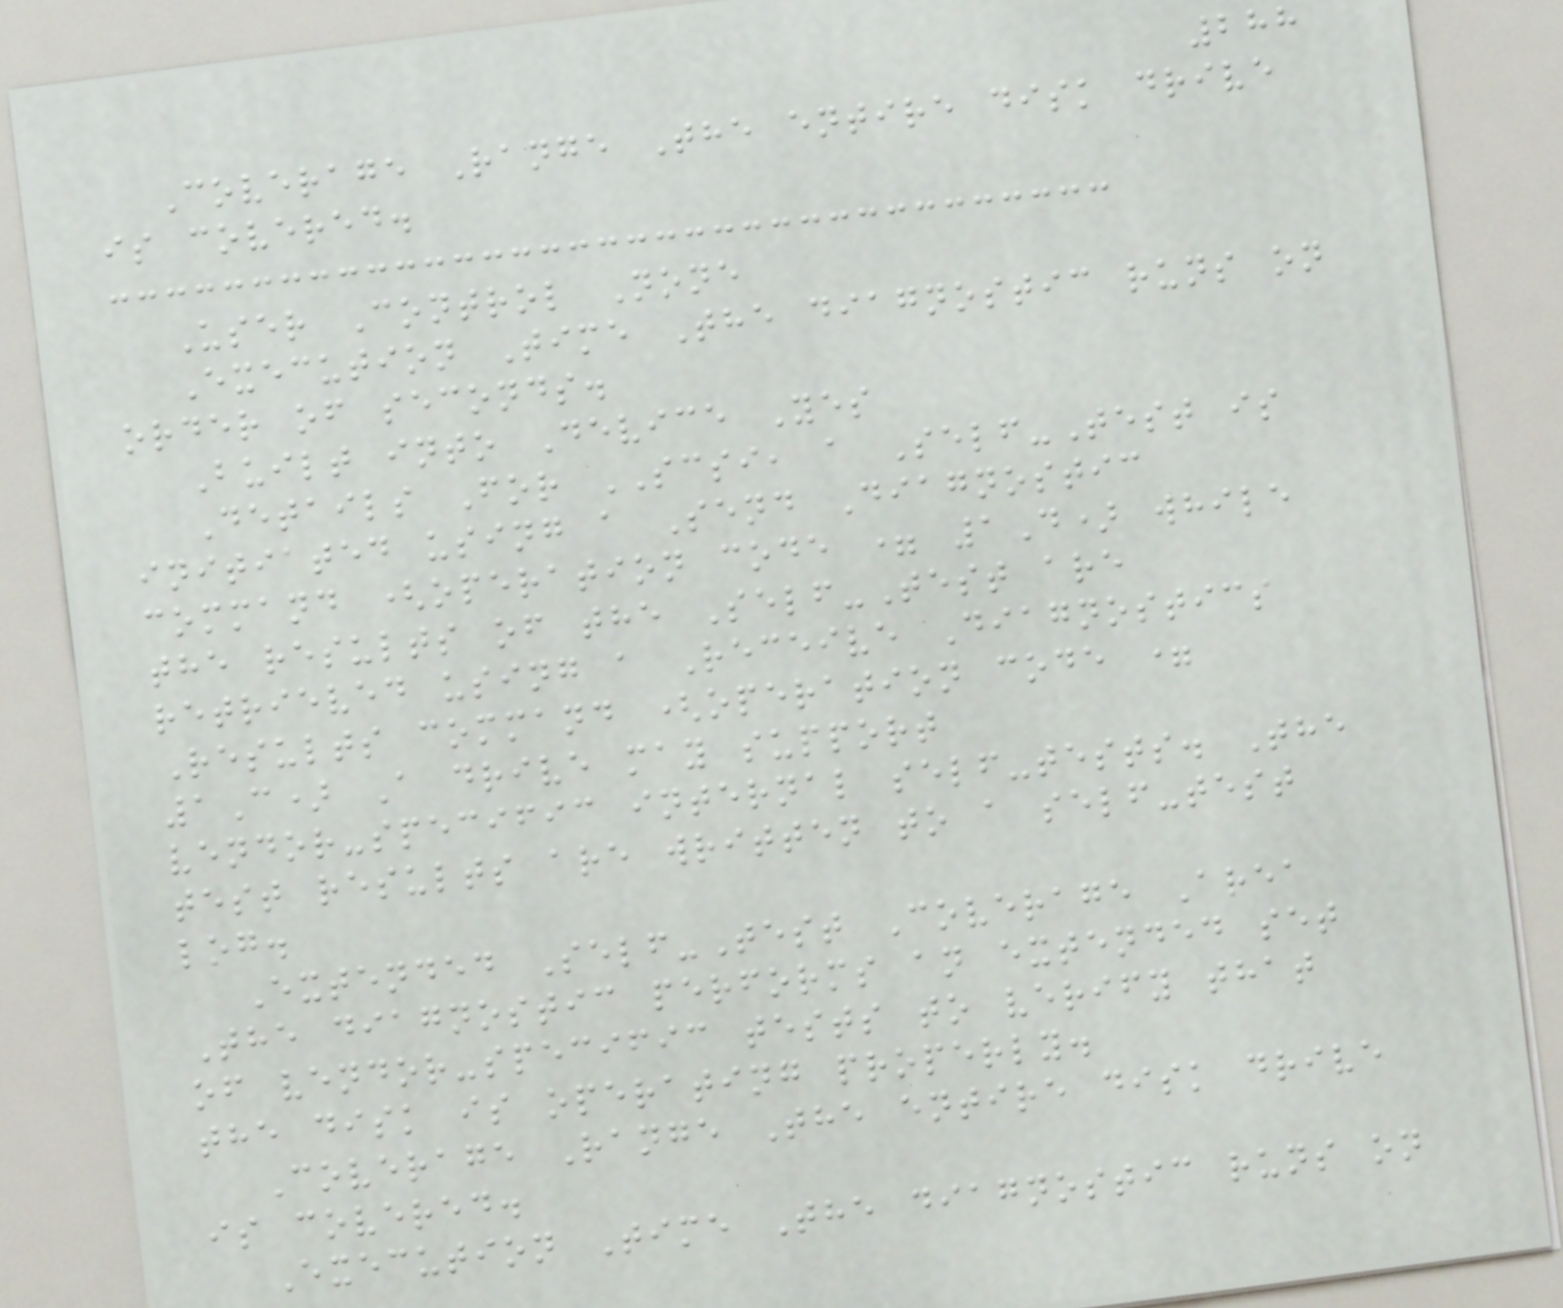288
Coverage Range The entire disk drive
is covered.
User Control None
Execution Time The diagnostic runs on
order of seconds.
Built into Device Yes
Details For SCSI, a Self-Test is
initiated using a Send Diagnostic
command (operation code = 1D) while
the results of the Self-Test are
retrieved using a Receive Diagnostics
Results command (operation code =
1C) A drive may support
vendor-specific internal self-tests. The
test results are written to a self-test
log.
Extended Self-Test Coverage Area
The diagnostic performs an extended set
of vendor-specific tests to verify that
the disk is operating properly.
Coverage Range The entire disk drive
is covered.
Execution Time The diagnostic runs on
